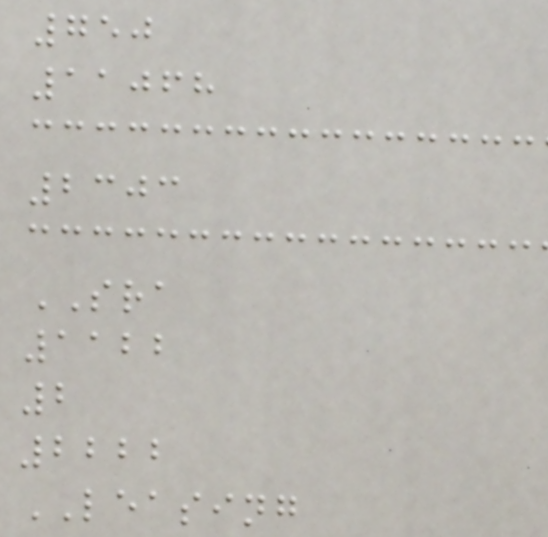750
11068
2303
SRA
1122
2
2222
LEASING
